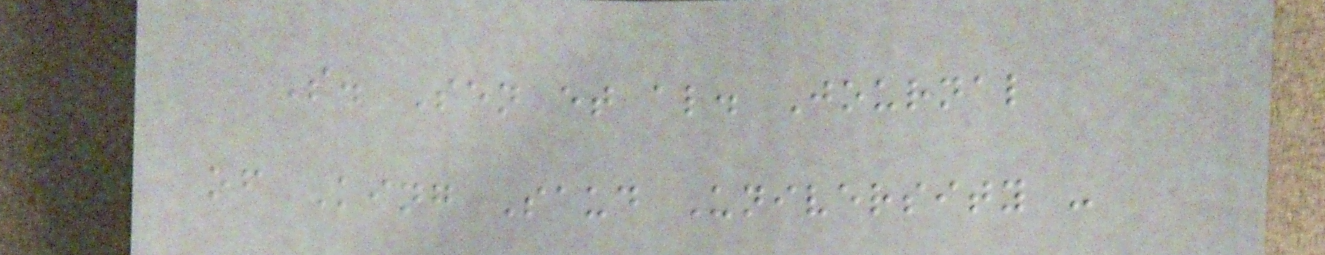S. Sen et al. Journal
of King Saud University -
